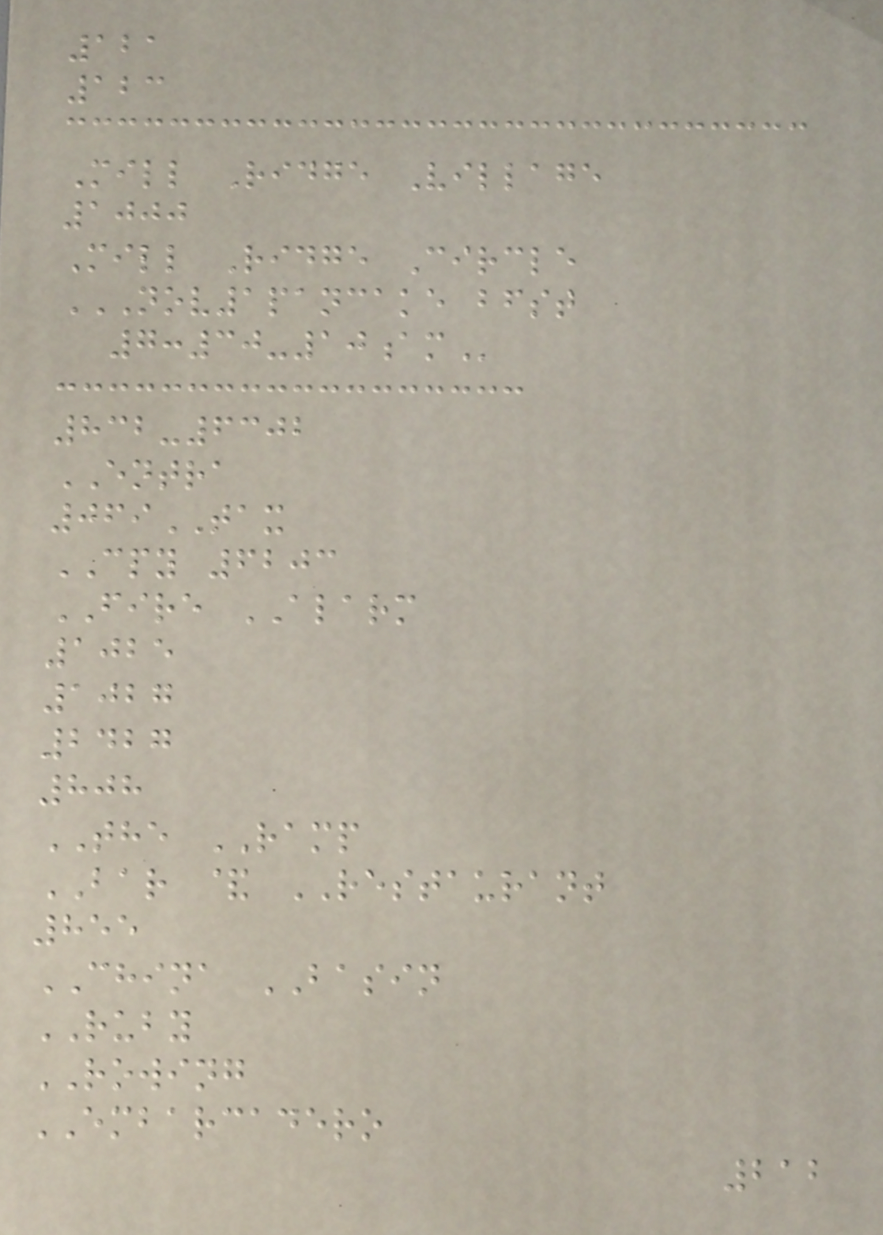121
123
Mill Ridge Village
1000
Mill Ridge Circle
NOV1PANCAKE BFST
7:30-10AM
832-6302
ENTRA
069TAX
CPY 6203
FIRE ALARM
1025
1027
2427
808
THE RAMP
BAR & RESTAURANT
855
CHINA BASIN
RUBY
ROWING
EMBARCADERO
212
